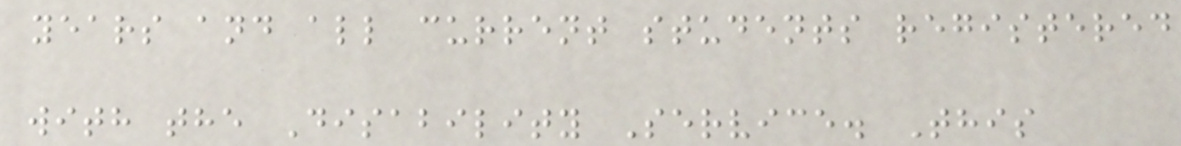years and all current students registered
with the Disability Service. This
